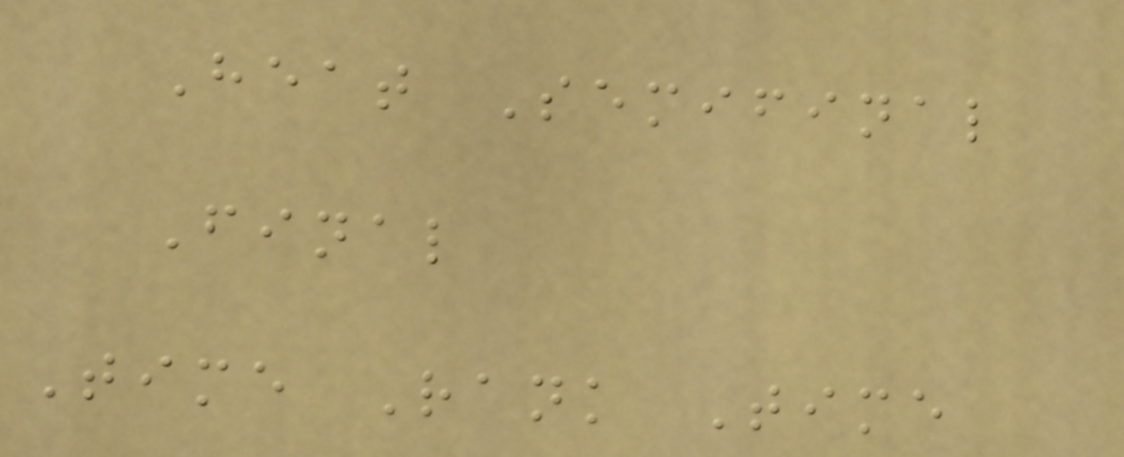Heat Semifinal
Final
Time Rank Time
